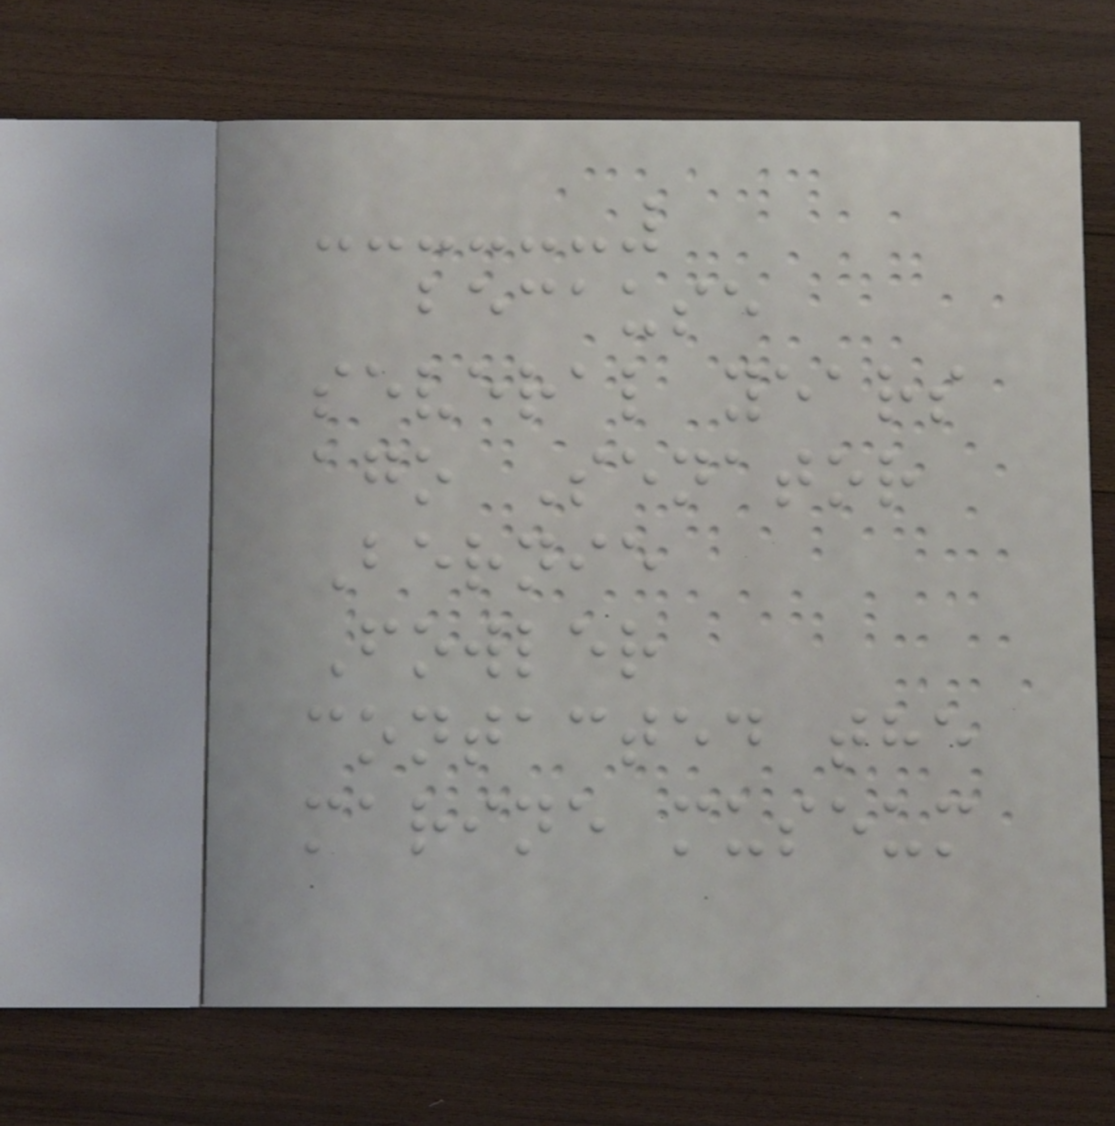because
several years
ago Senator
Bernie
Fowler
contacted the
marine museum
